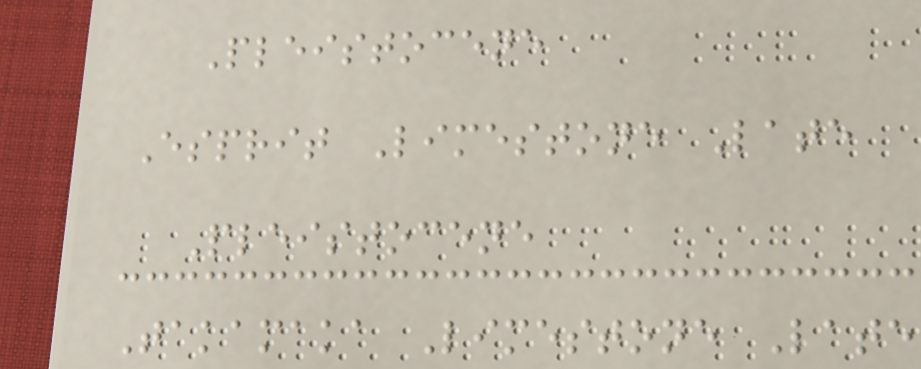Pleistocene
Esprit Limestone Late
Pleistocene
Takamaka Limestone Late
